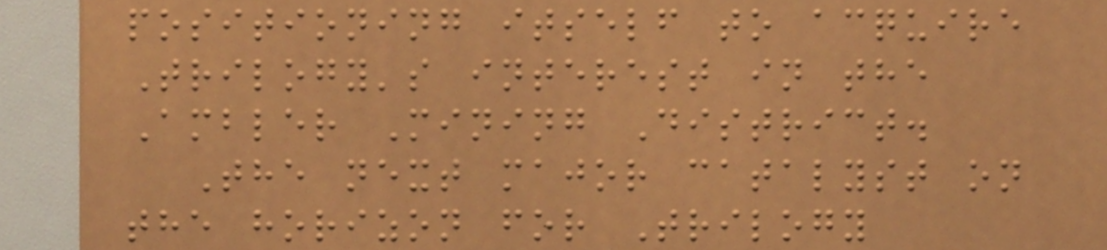positioning itself to acquire
Trilogy's interest in the
Ambler Mining District.
The next major catalyst on
the horizon for Trilogy
